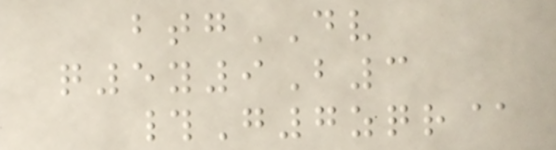btgDV
q5y9B3
#G7zqr@
